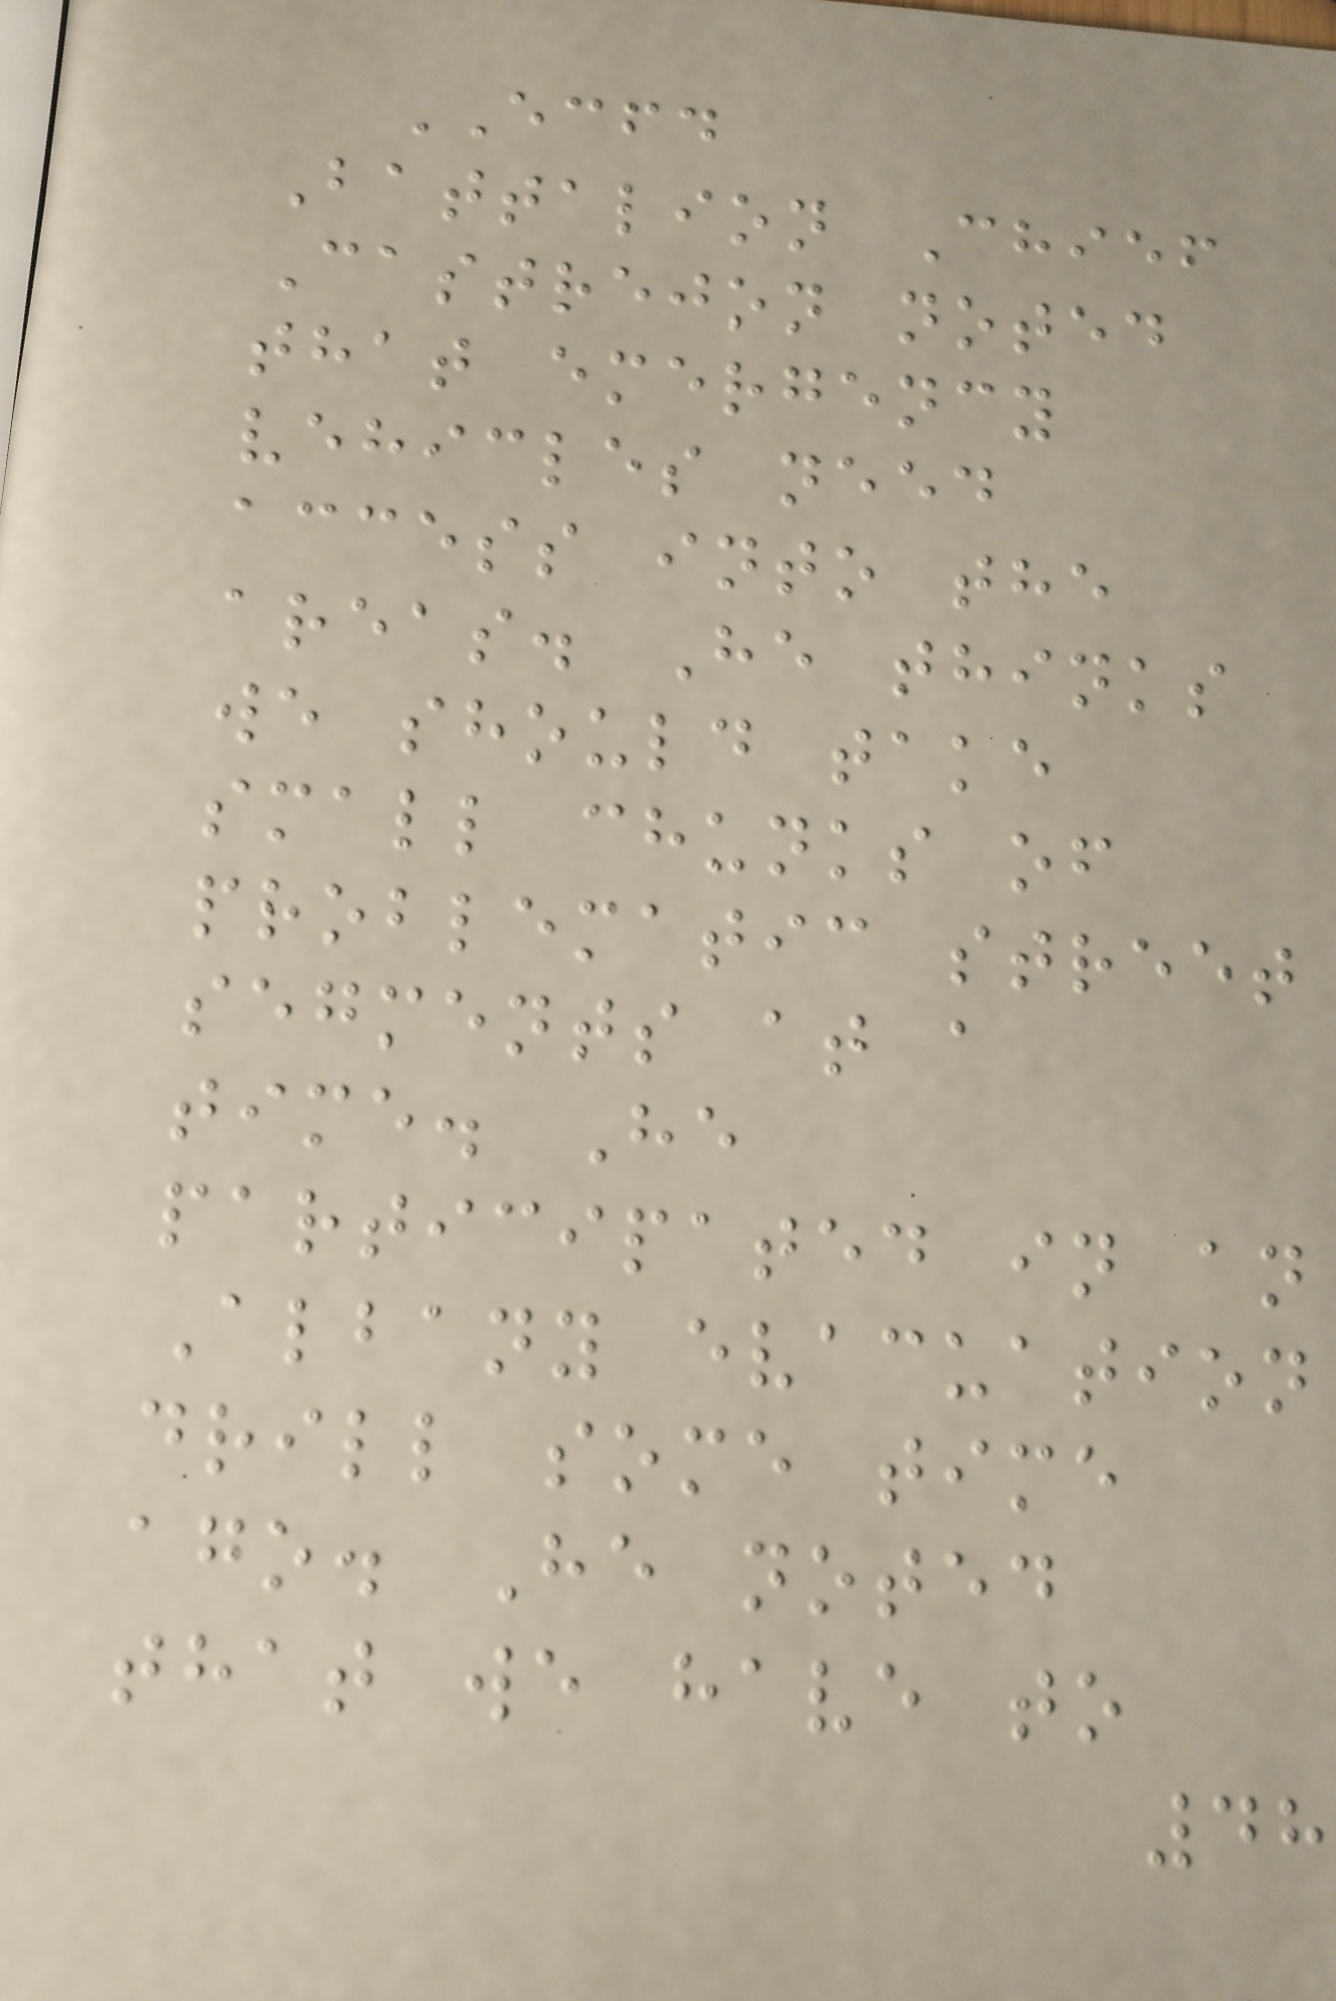ECFD
Battalion Chief
Castrejon noted
that emergency
vehicles need
access into the
areas. He thinks
we should take
small chunks of
problematic street
segments at a
time. He
participated in an
Albany evacuation
drill some time
ago. He noted
that we have to
48
